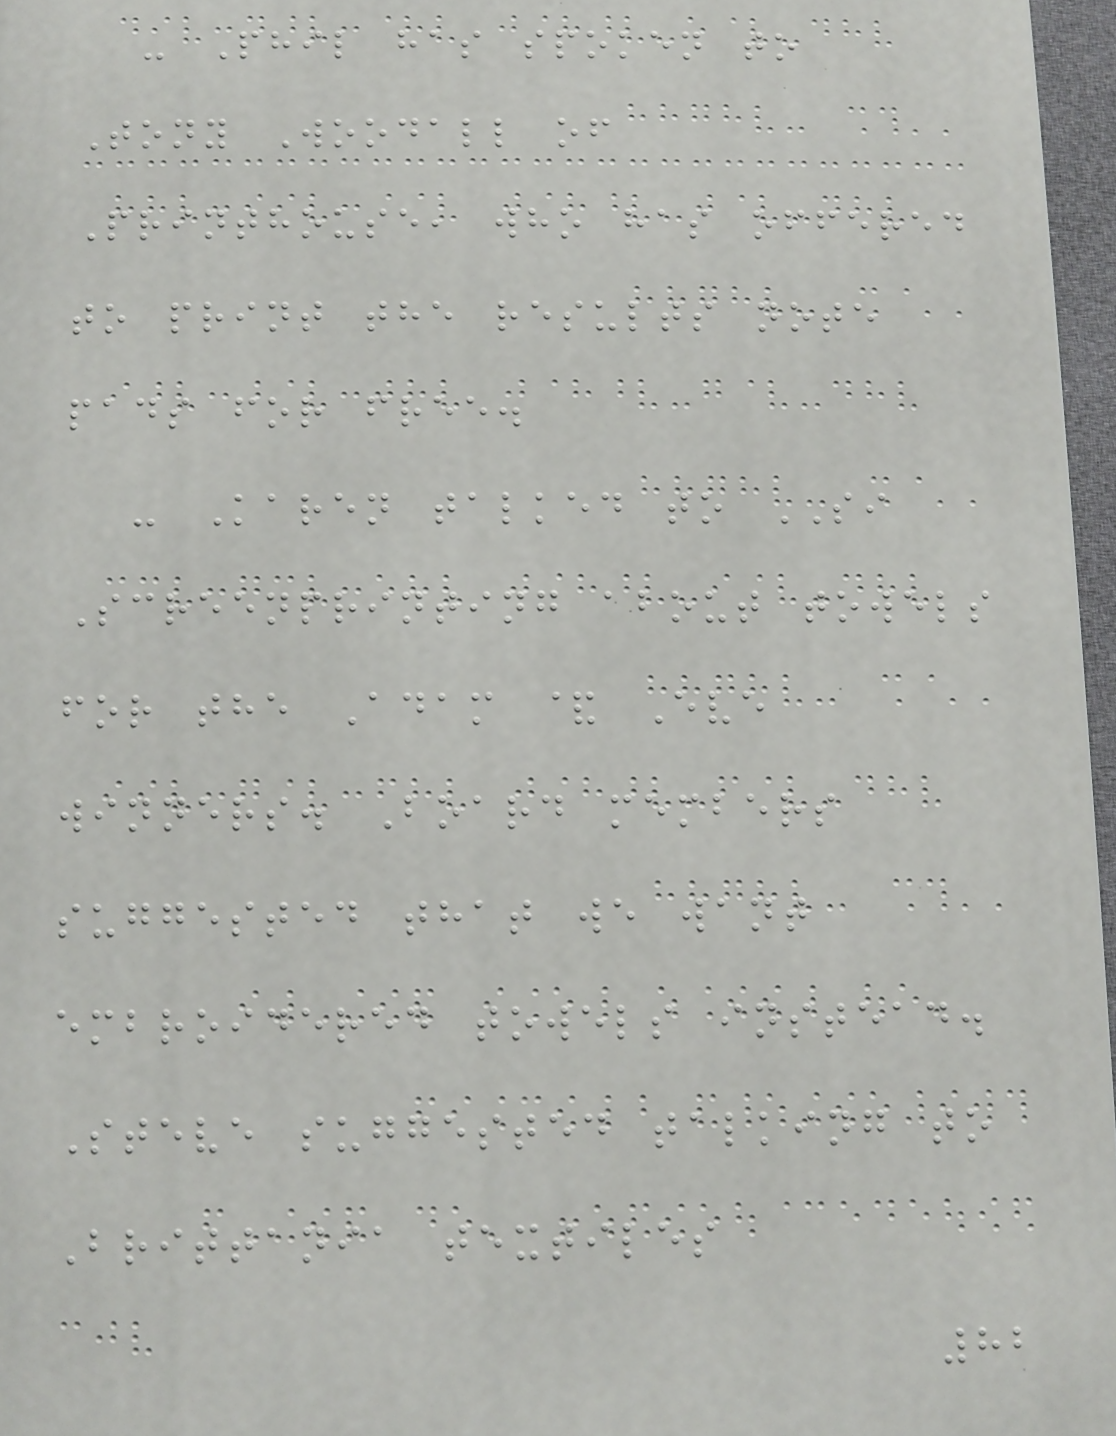- Phil has spoken to
Tony Woodall of
Printhouse, who has offered
to print the results note
pads for free.
- Karen talked to SI
Screenprinting about towels
for the Adam & Eve
winners. Board members
suggested that we want
embroidered towels instead.
Steve suggested talking to
Brittania textiles
82
